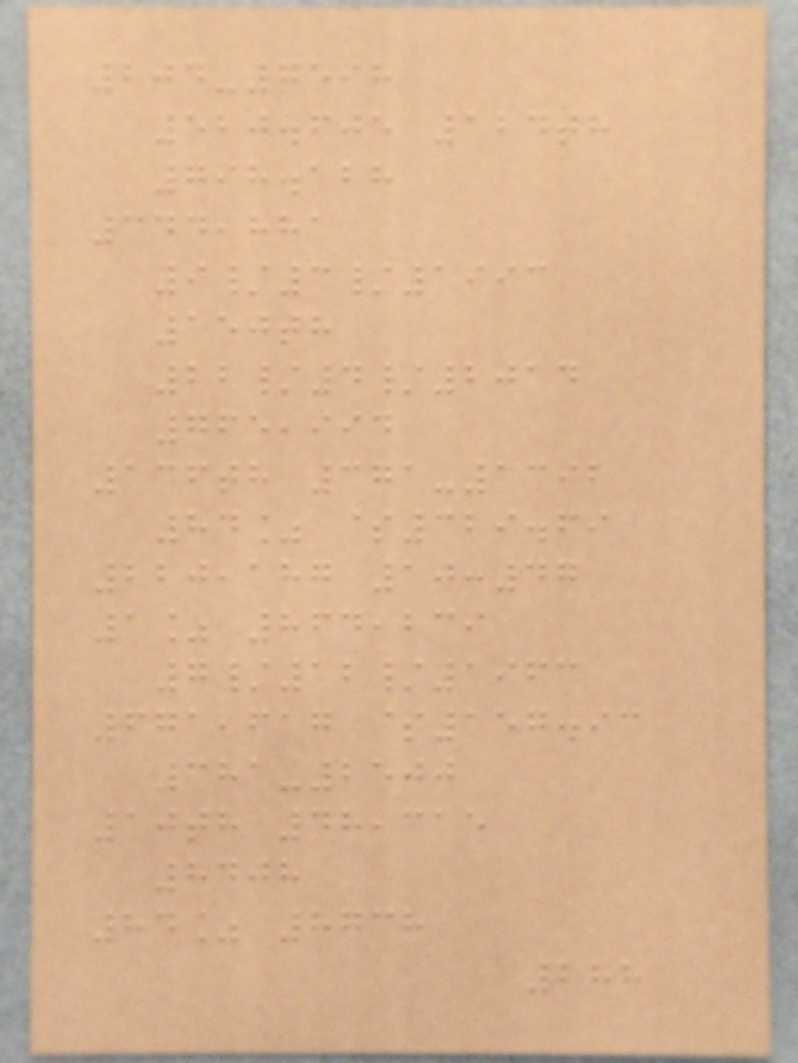204-7598
520.605 124th
798.128
344,881
9/3/1993
150th
22/4/2014
765,994
136th 371-1392
84% $329.69
220,187 10:47
1% 864,239
7/12/1963
671,617 $157.93
381-2500
10th 48,315
8408
84% 8738
288
